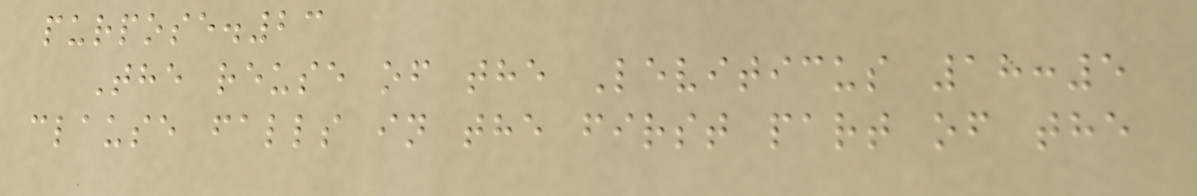purpose.23
The reuse of the Leviticus 18:5
clause falls in the first part of the
